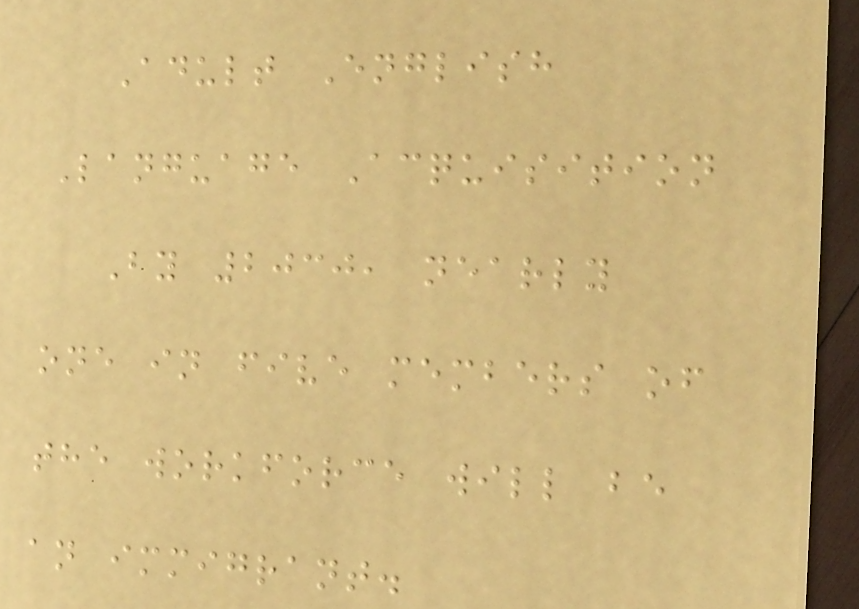Adult English
Language Acquisition
By 2030, nearly
one in five members of
the workforce will be
an immigrant.
